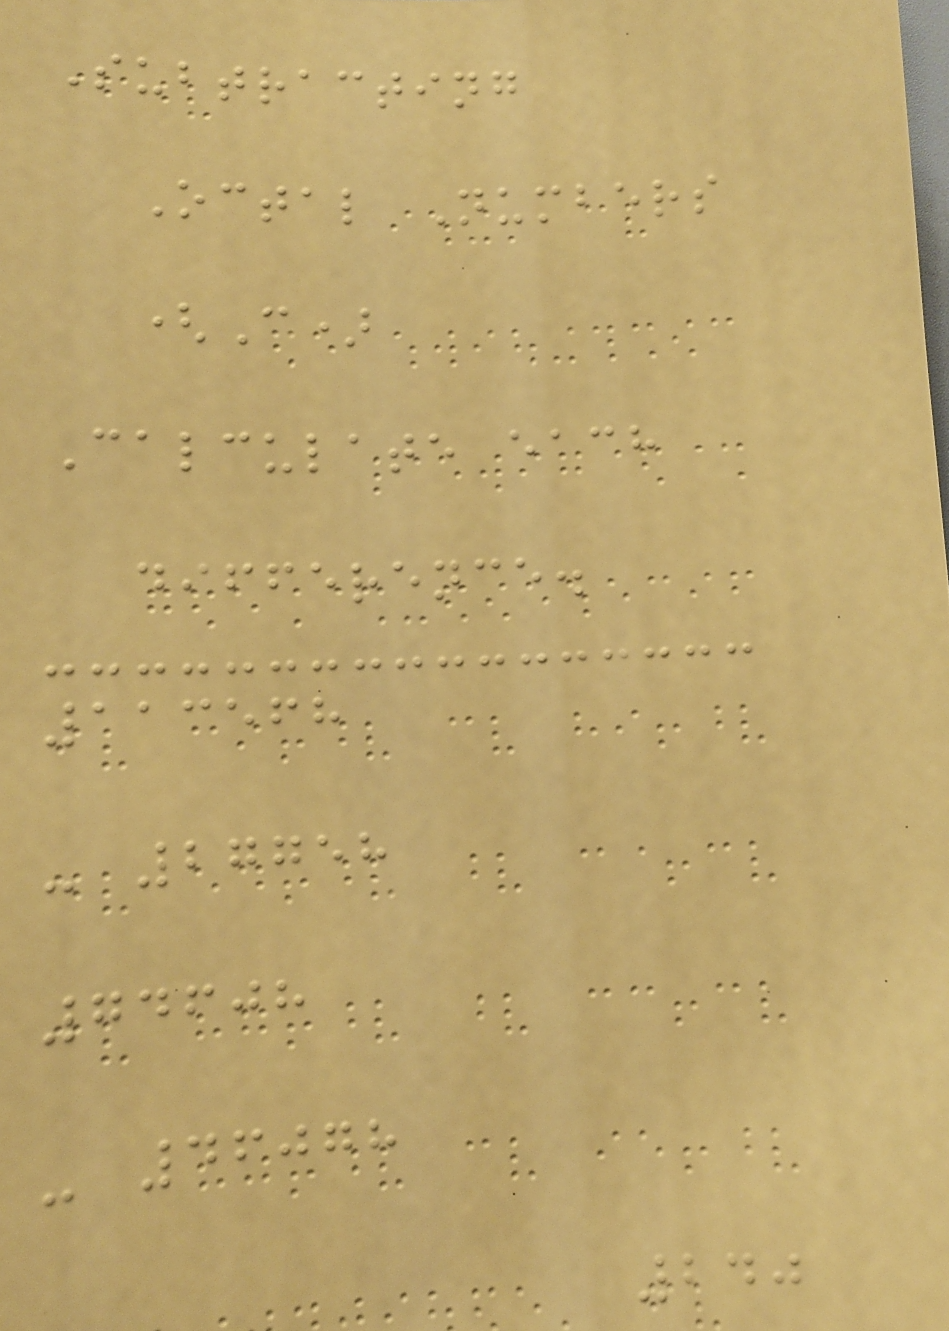Subtracting
Octal Numbers
(C)
Calculate each
difference.
113568
- 27758
74608
- 46078
240
